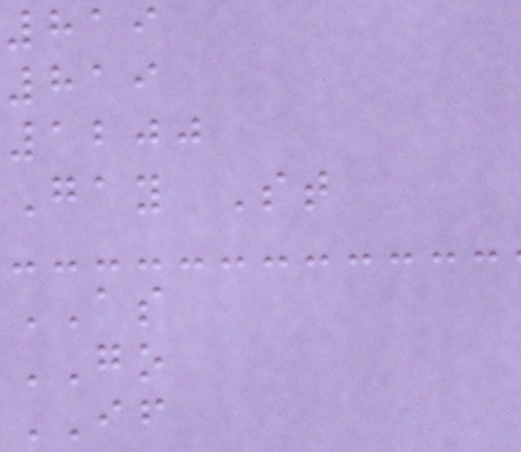819
819
1200
Gay St
AS
GO
IF
